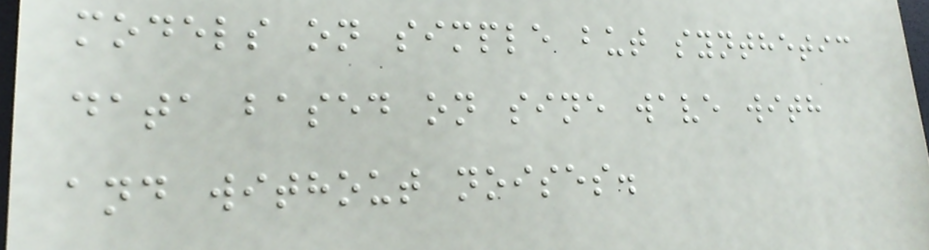models on simple but synthetic
data based on sine wave with
and without noises.
